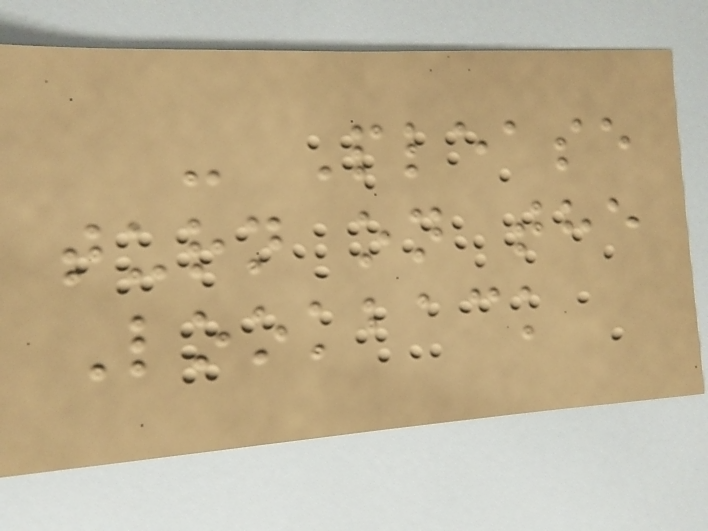- Please
turn on the
Lookback
